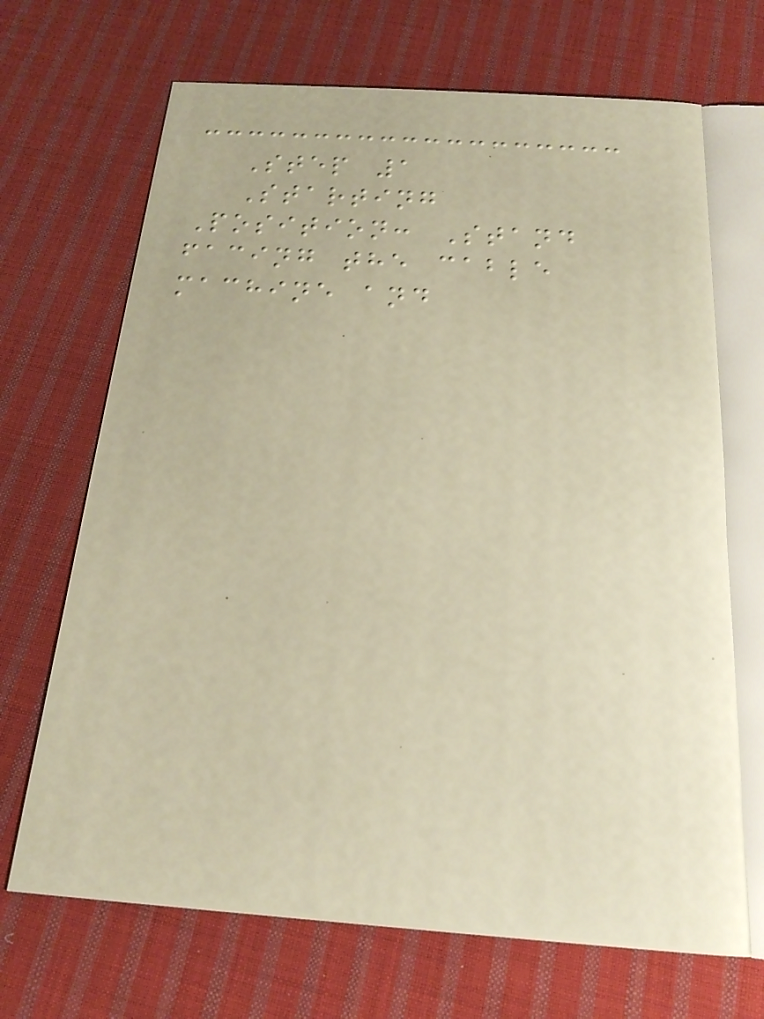Step 1
Starting
Position: Stand
facing the cable
machine and
